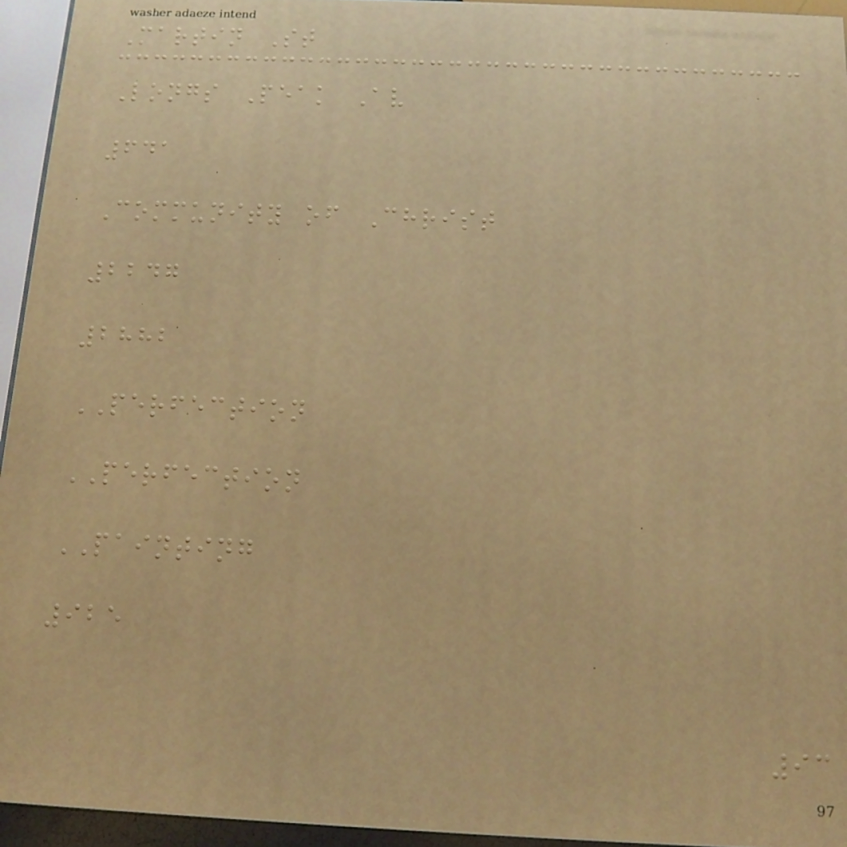Martin St
Longs Peak Av
641
Community of Christ
2247
2882
PERFECTION
PERFECTION
PAINTING
925
93
